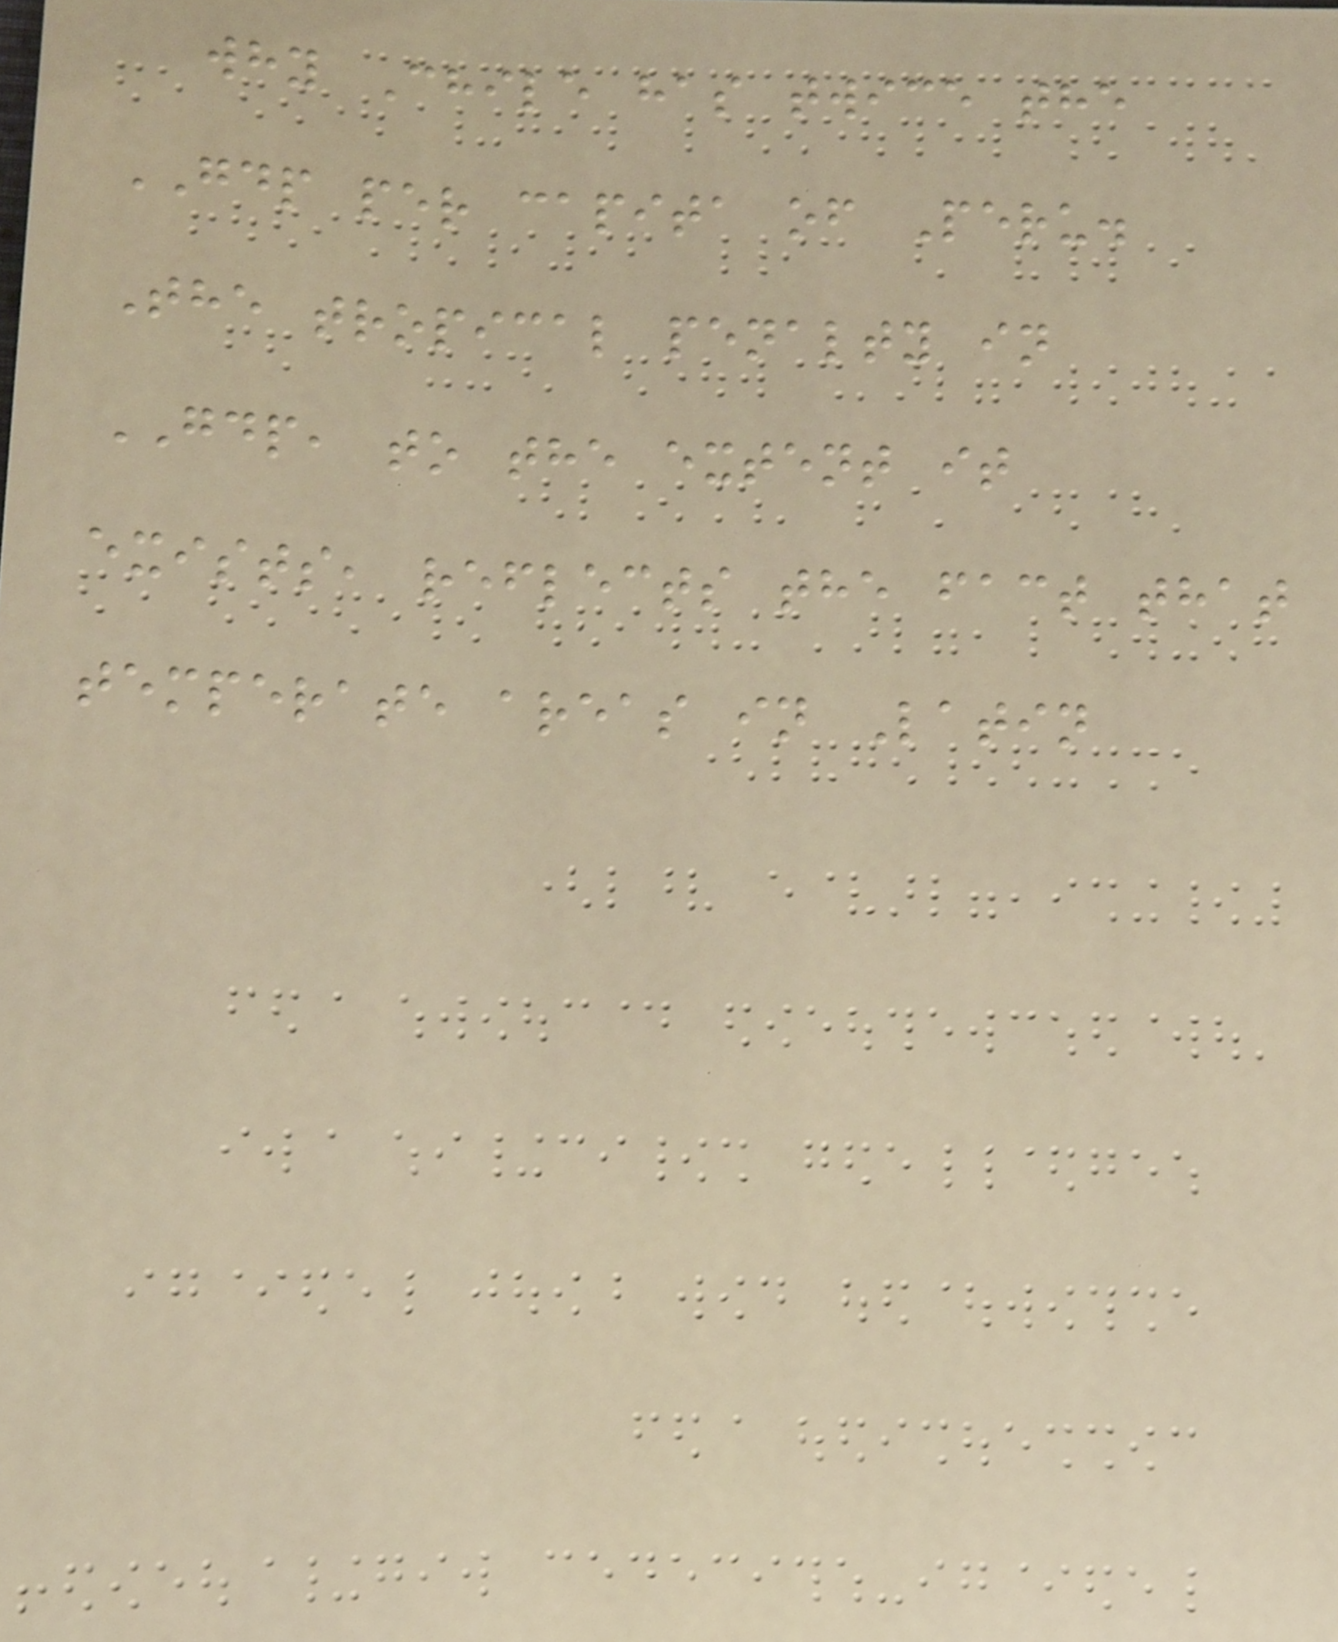why Chile has twice the
GDP per capita of Peru.
The tropical penalty in
GDP, to the extent it
exists, reflects the fact that
temperate areas in Latin
